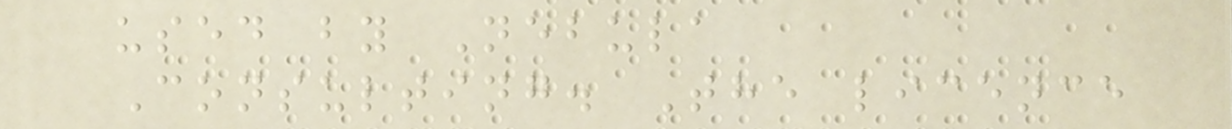used by Nebula
Consulting. The licence
